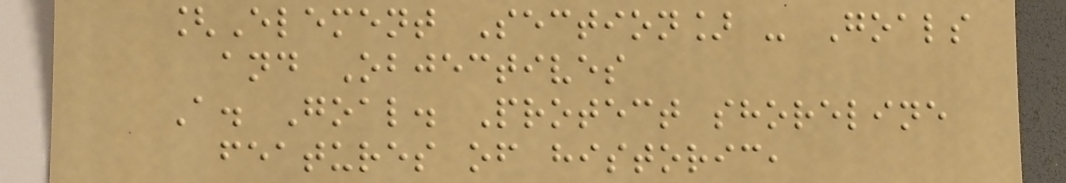[Element Section] - Goals
and Objectives
A. Goal. Protect shoreline
features of historic,
